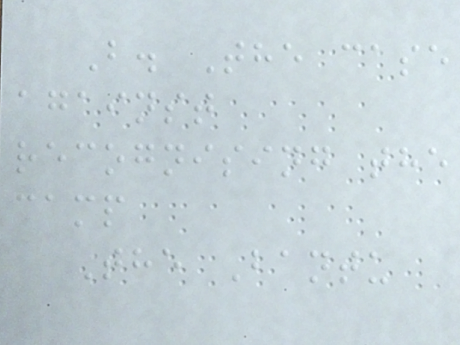B. The case
against
recognising the
camp
The Bantu
